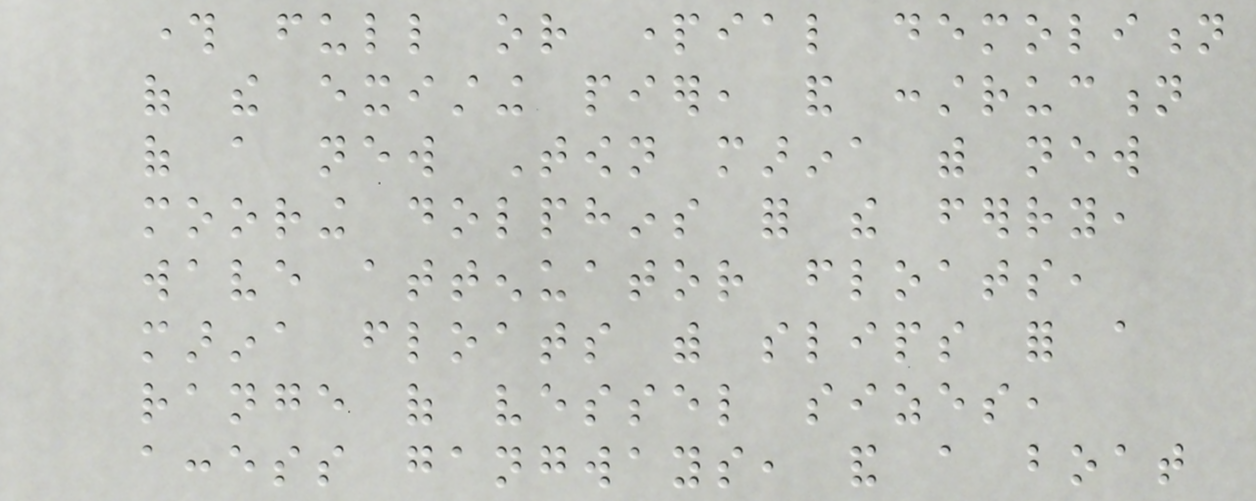through full or partial demolition
of the existing pier, and construction
of a new Town marina with new
mooring dolphins for the ferry,
wave attenuator floats,
marina floats with slips for a
range of vessel sizes,
access gangways, and a boat
